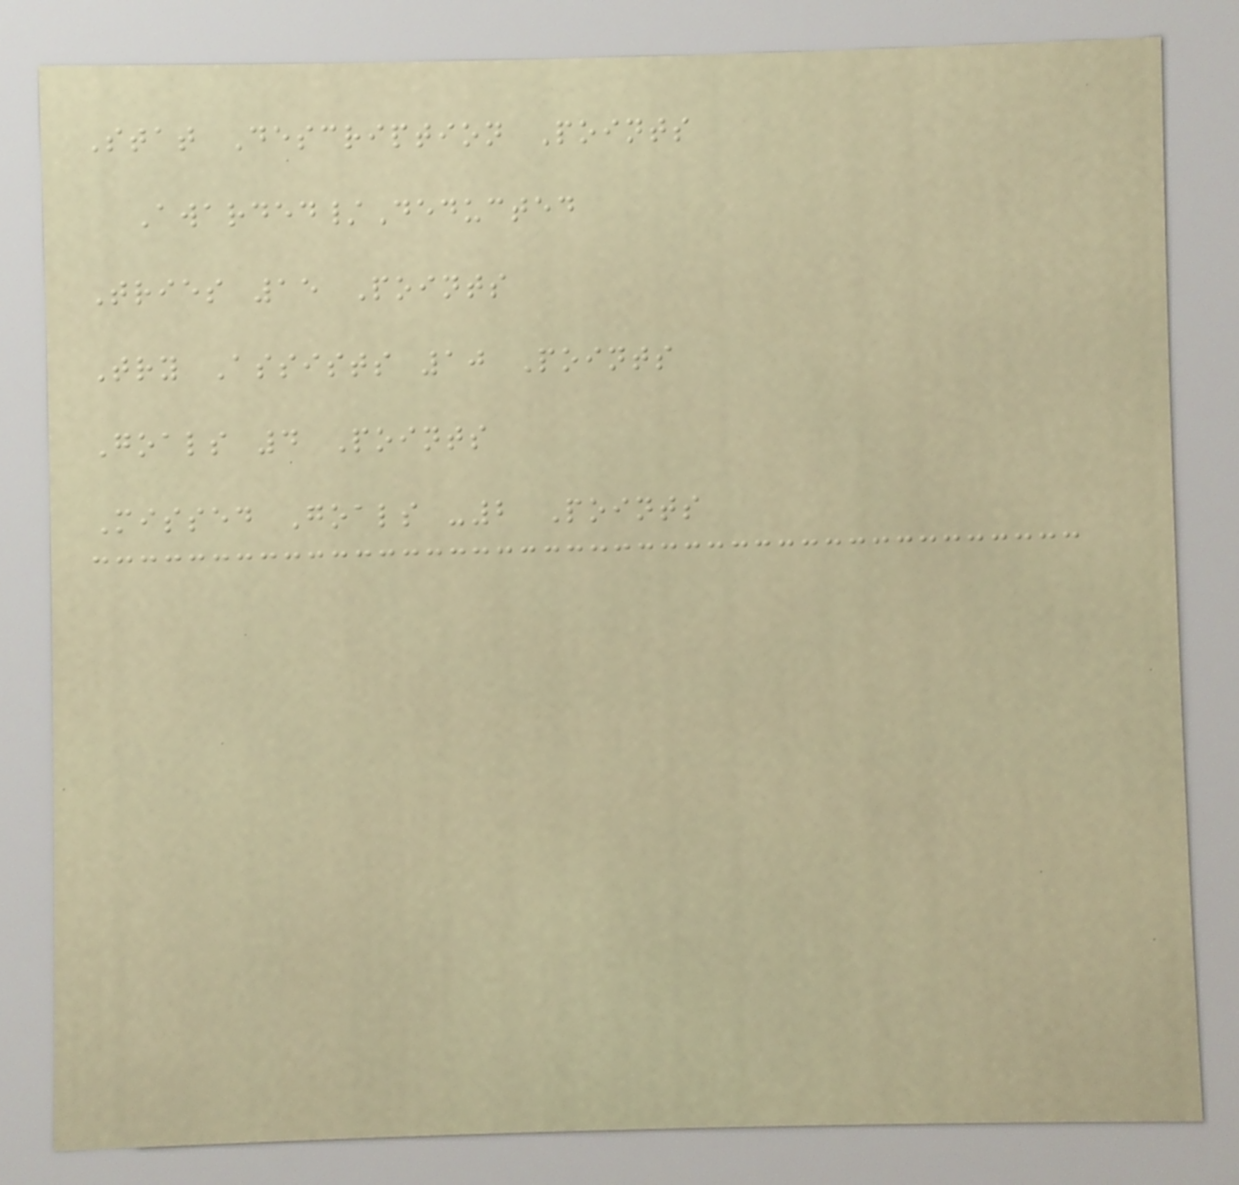Stat Description Points
Awarded/Deducted
Tries 15 Points
Try Assists 10 Points
Goals 4 Points
Missed Goals -2 Points
